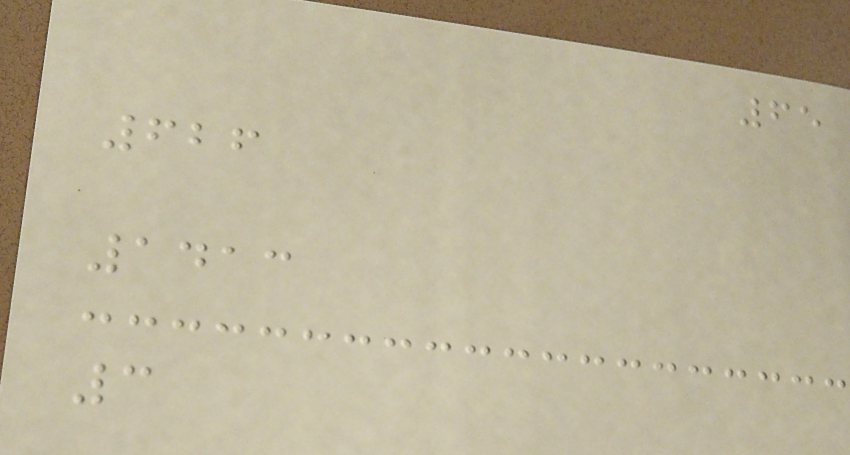65
626
1413
3
